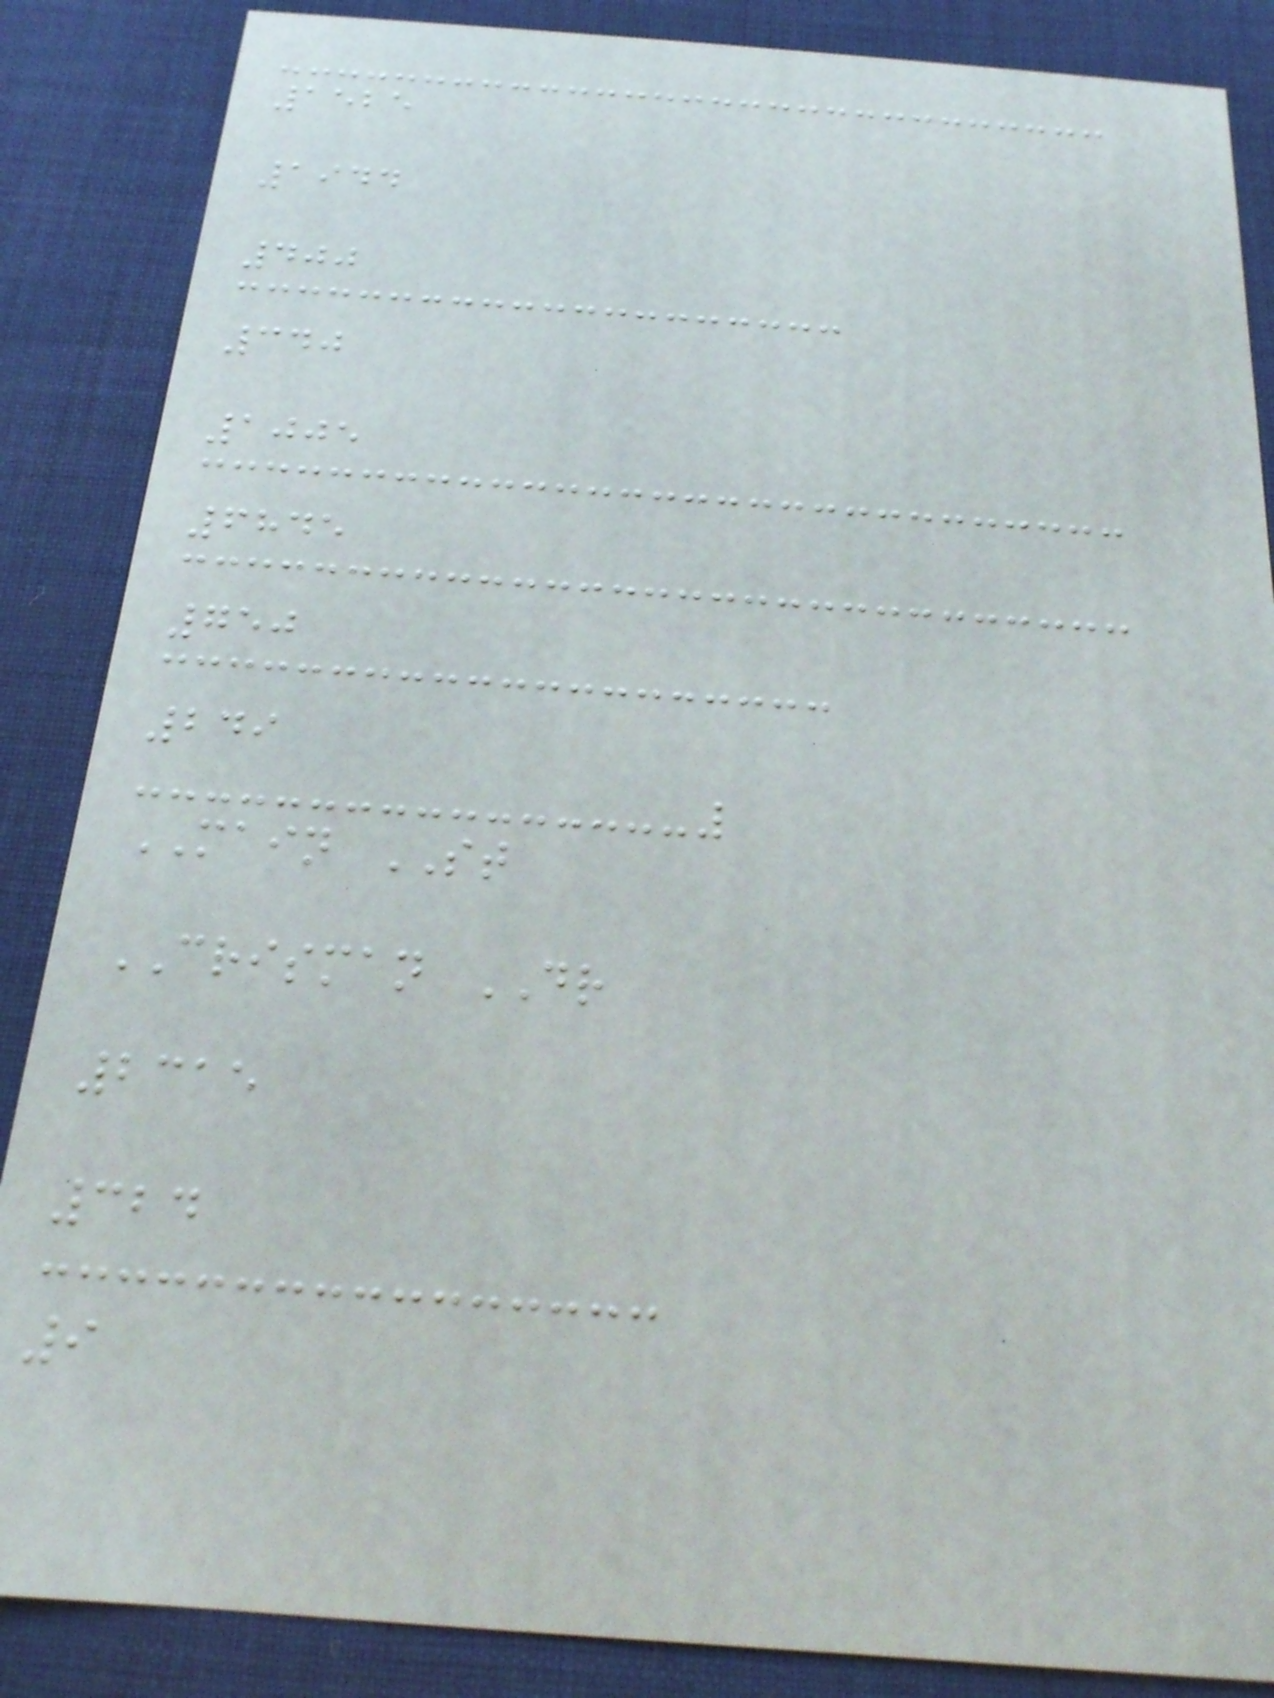1525
1944
400
340
1005
6845
750
249
MAIN ST
CRISMAN DR
2315
324
9
